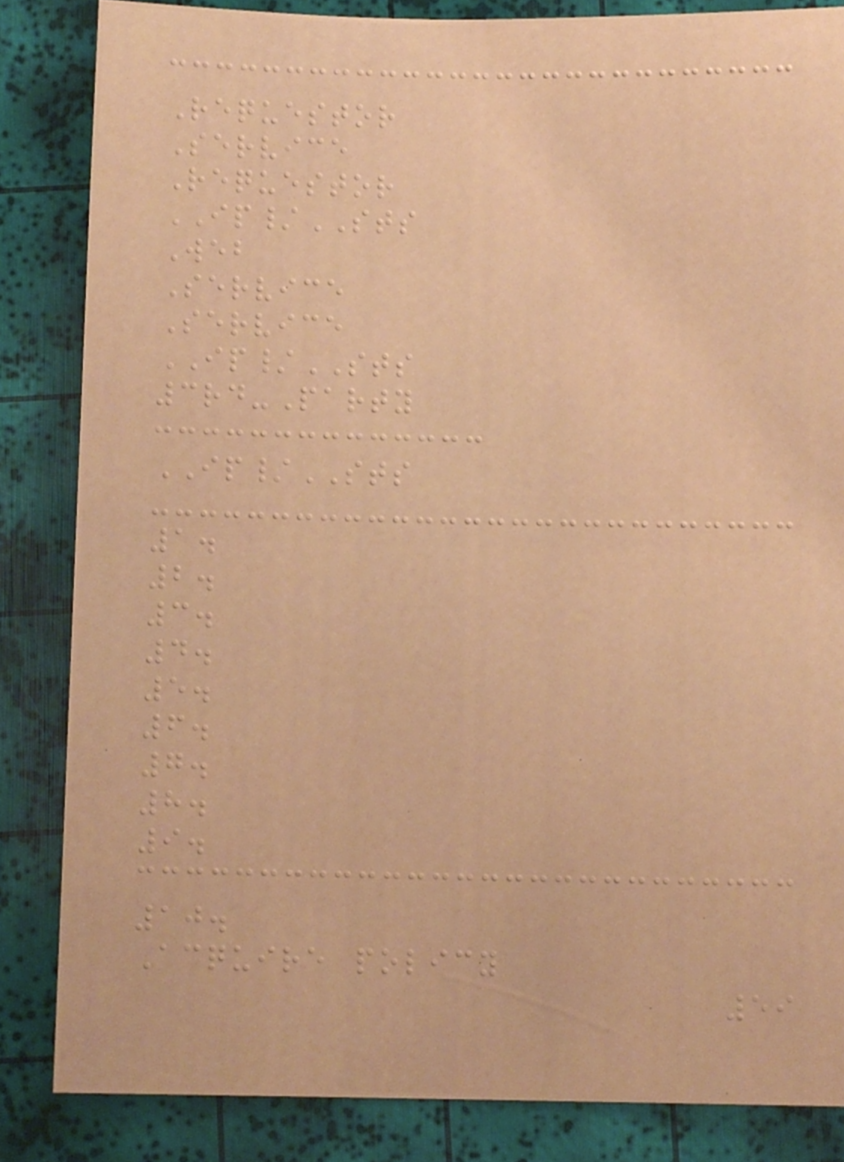Requestor
Service
Requestor
IP/STS
Web
Service
Service
IP/STS
3rd-Party
IP/STS
1.
2.
3.
4.
5.
6.
7.
8.
9.
10.
Acquire policy
59
